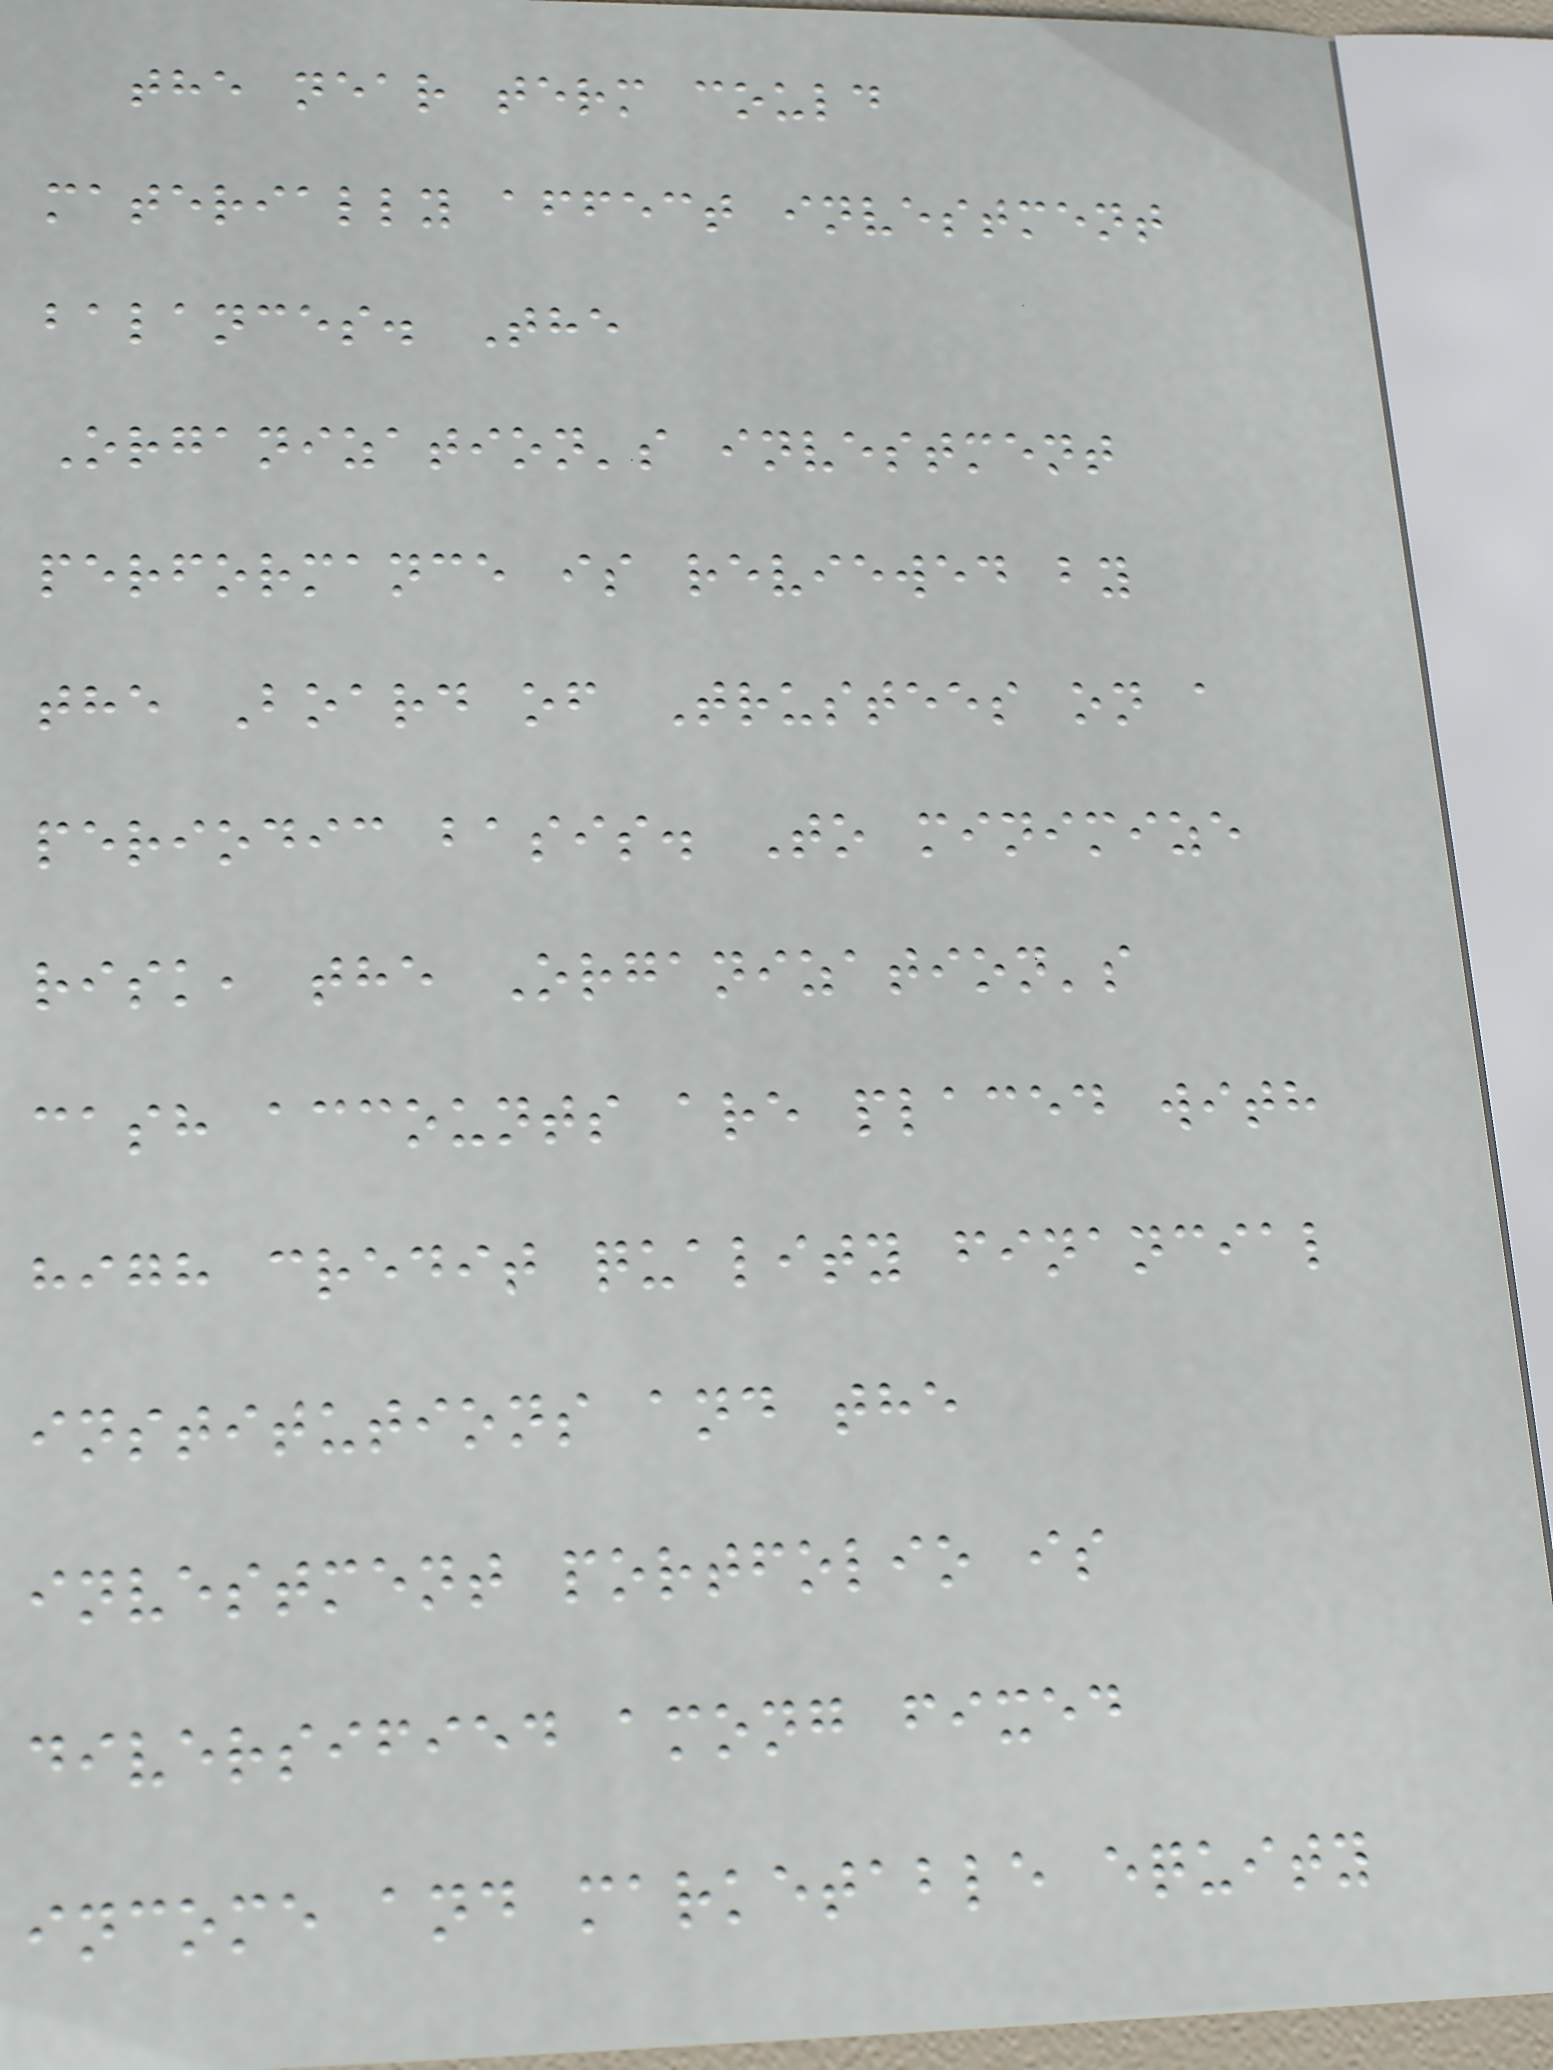the near term could
materially affect investment
balances. The
Organization's investment
performance is reviewed by
the Board of Trustees on a
periodic basis. To minimize
risk, the Organization's
cash accounts are placed with
high credit quality financial
institutions and the
investment portfolio is
diversified among fixed
income and marketable equity
